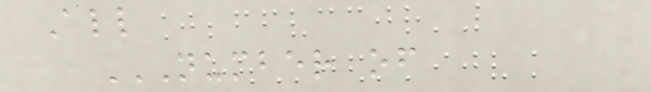All
NUMBER OF
